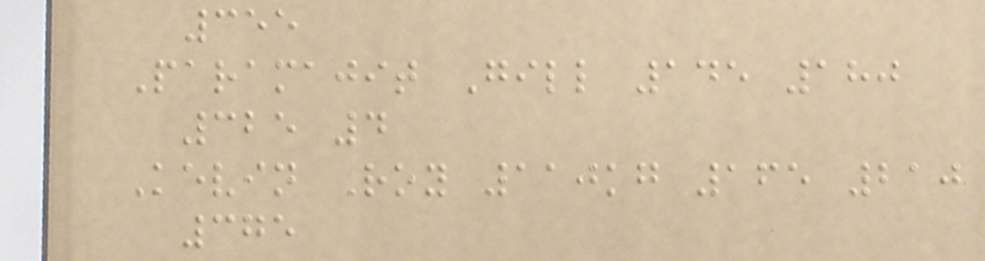355
Paramajit Gill 145 180
325 4
Kevin Roy 110kg 165 210
375
